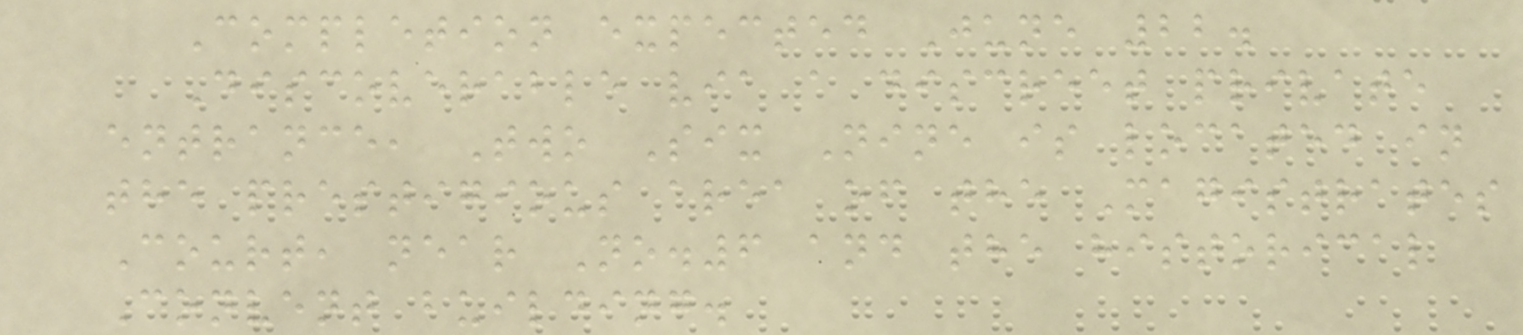Completion expected June 22.
Discoverable via a discreet private
entrance, Two Six Nine is located in
the prestigious area of the Magistrates
Court, near No.6 and the historical
Convent building.
